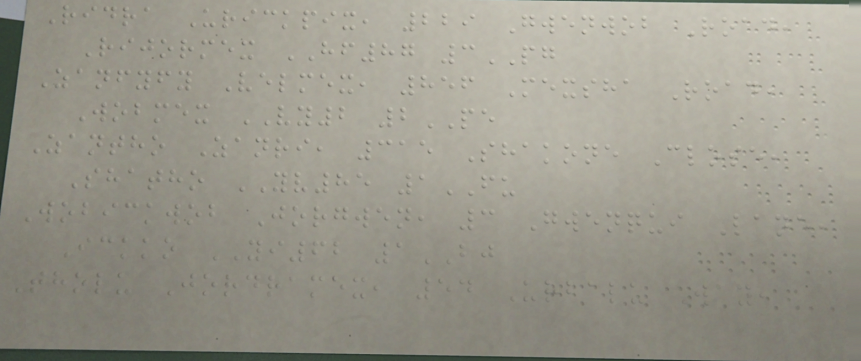Ridra Urickpix, 229 Gwenwob Road,
Rijormex HF87 3PG
Zanfyfy Velmex, 856 Mexsha Road,
Wobmex VY2 2PE
Zantho Zanri, 315 Shakone Close,
Shatho YV85 1FU
Wobickwob Jorgwen, 3 Gwenqui Lane,
Ickko YI62 1BJ
Tholu Jordramex, 54 Urbalu Way,
